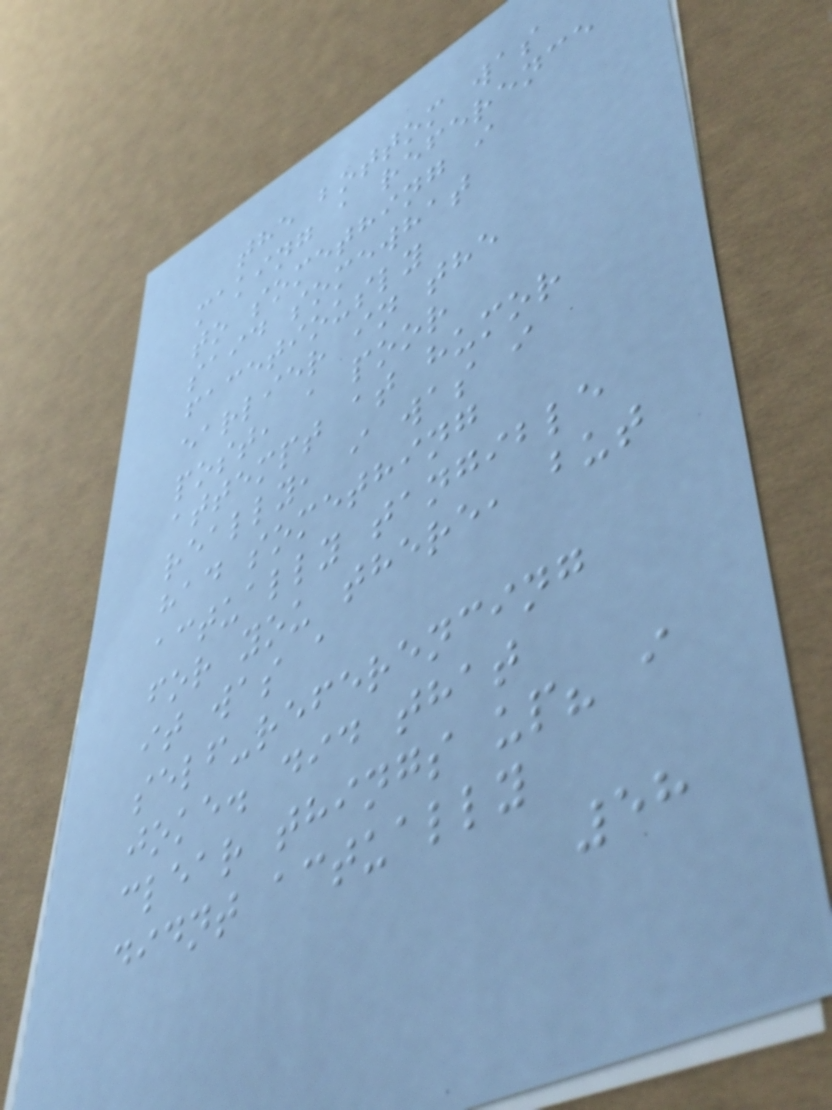the bottom was
making a reference
to something i
said somewhat
facetiously
earlier in the
post, a poor
attempt at humor
really, i was i
had something
actually tangible
for you there, but
it was a
self-referencing
joke. did that
clear things up? i
didnt actually
58
